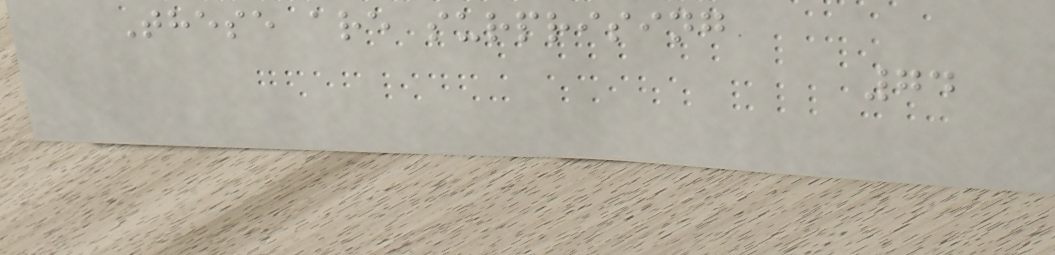These are surprising
74
